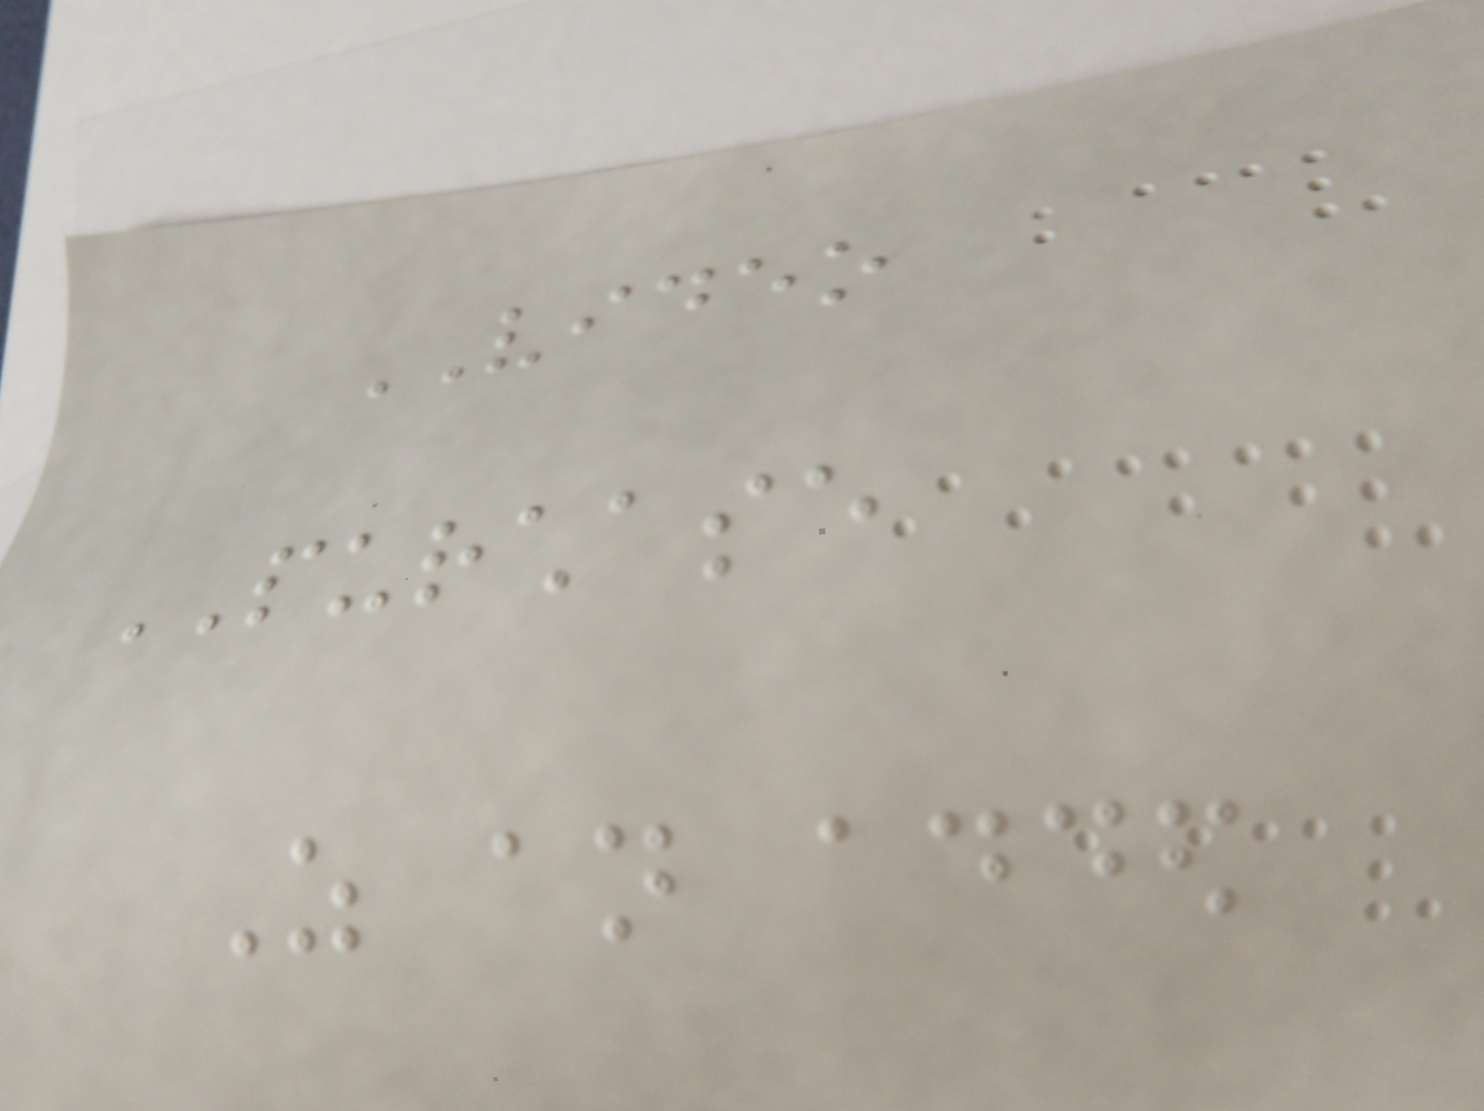VIDEO
PURCHASE
As an added
